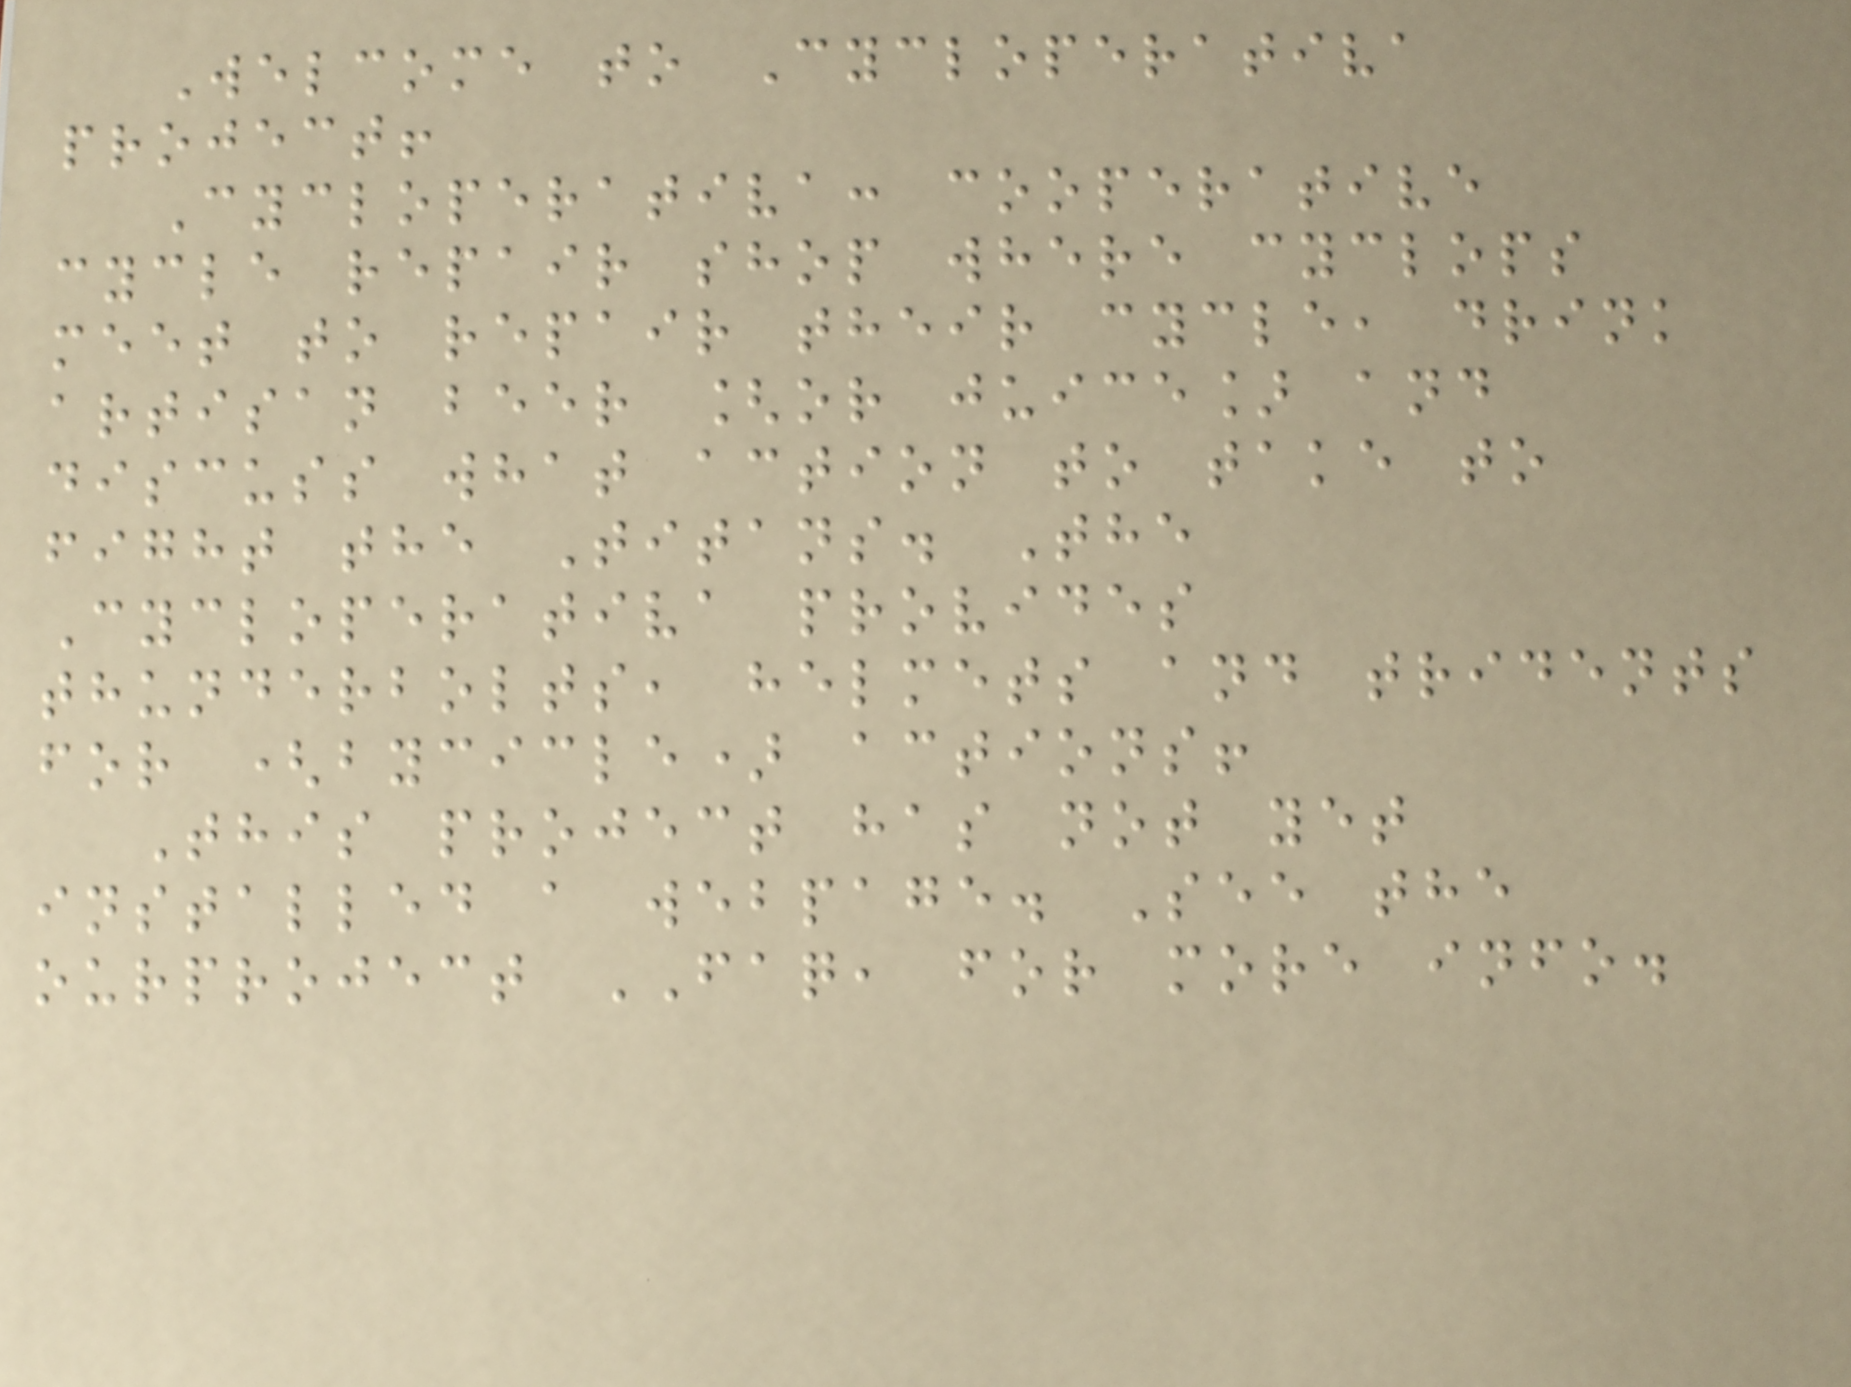Welcome to Cycloperativa
project!
Cycloperativa: cooperative
cycle repair shop where cyclops
meet to repair their cycle, drink
artisan beer [or juice] and
discuss what action to take to
fight the Titans. The
Cycloperativa provides
thunderbolts, helmets and tridents
for (bycicle) actions!
This project has not yet
installed a webpage. See the
ourproject FAQ, for more info.
